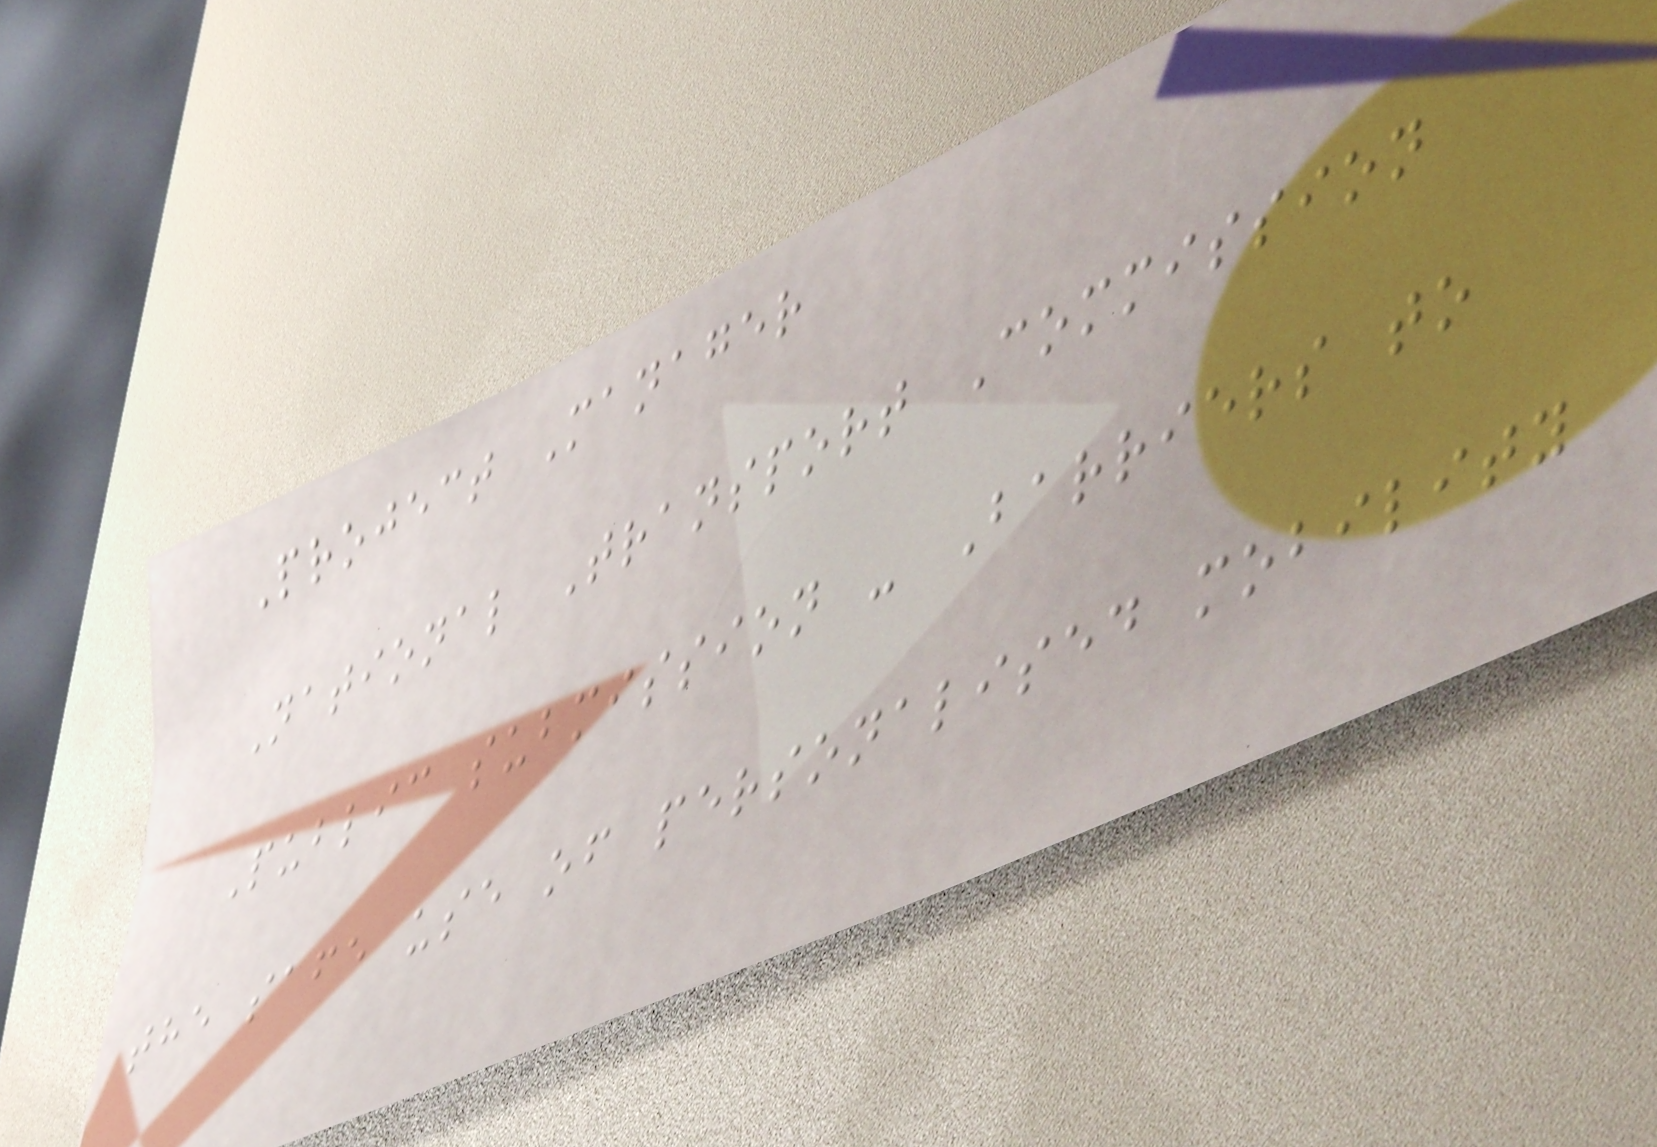Project Manager
National Transport Commission
Public submission - Barriers to
the safe use of personalised mobility
